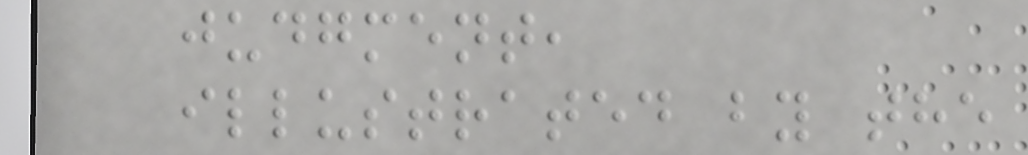judgment,
illustrated by the
